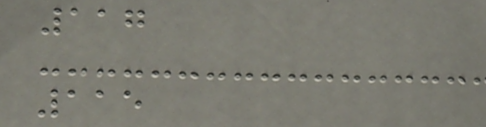117
115
